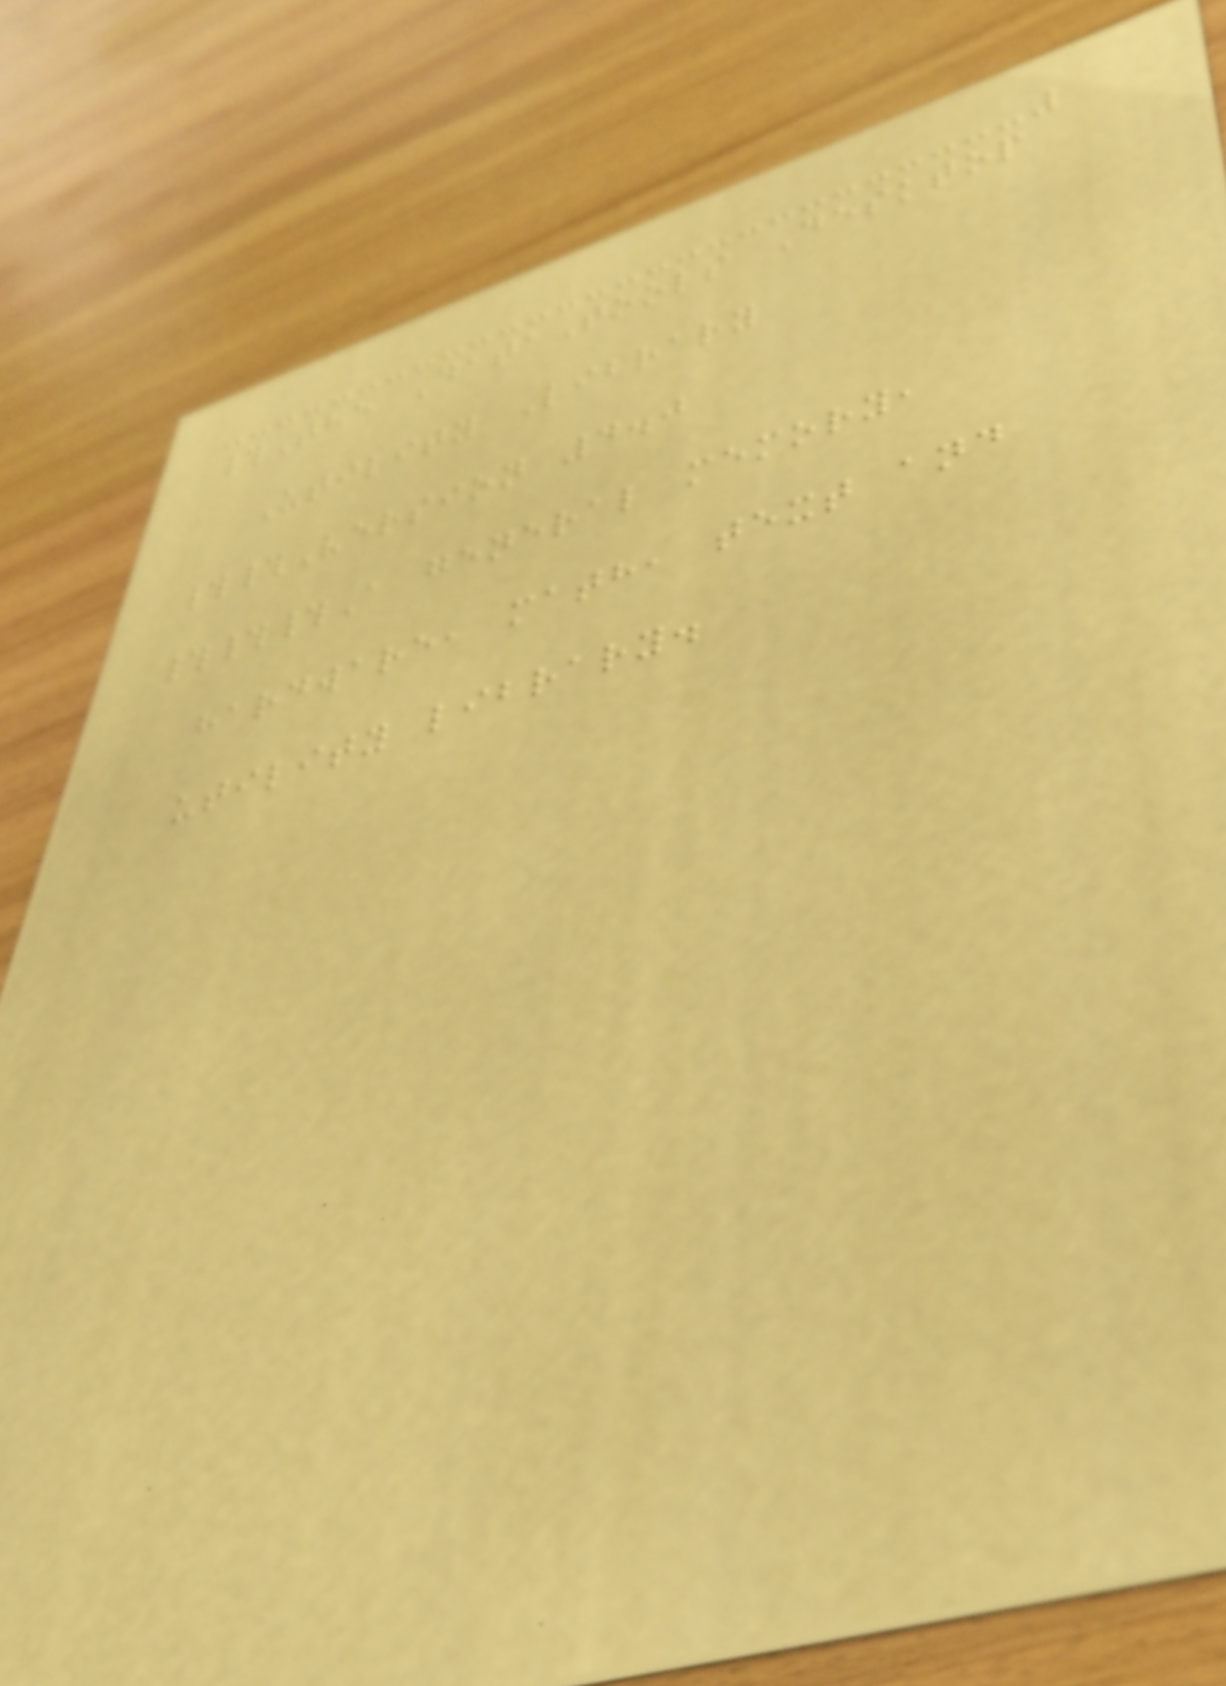#The DataTools Desktop
Utility Library
##Version 4.0
###A general memory,
hardware, math, text and
utility library.
